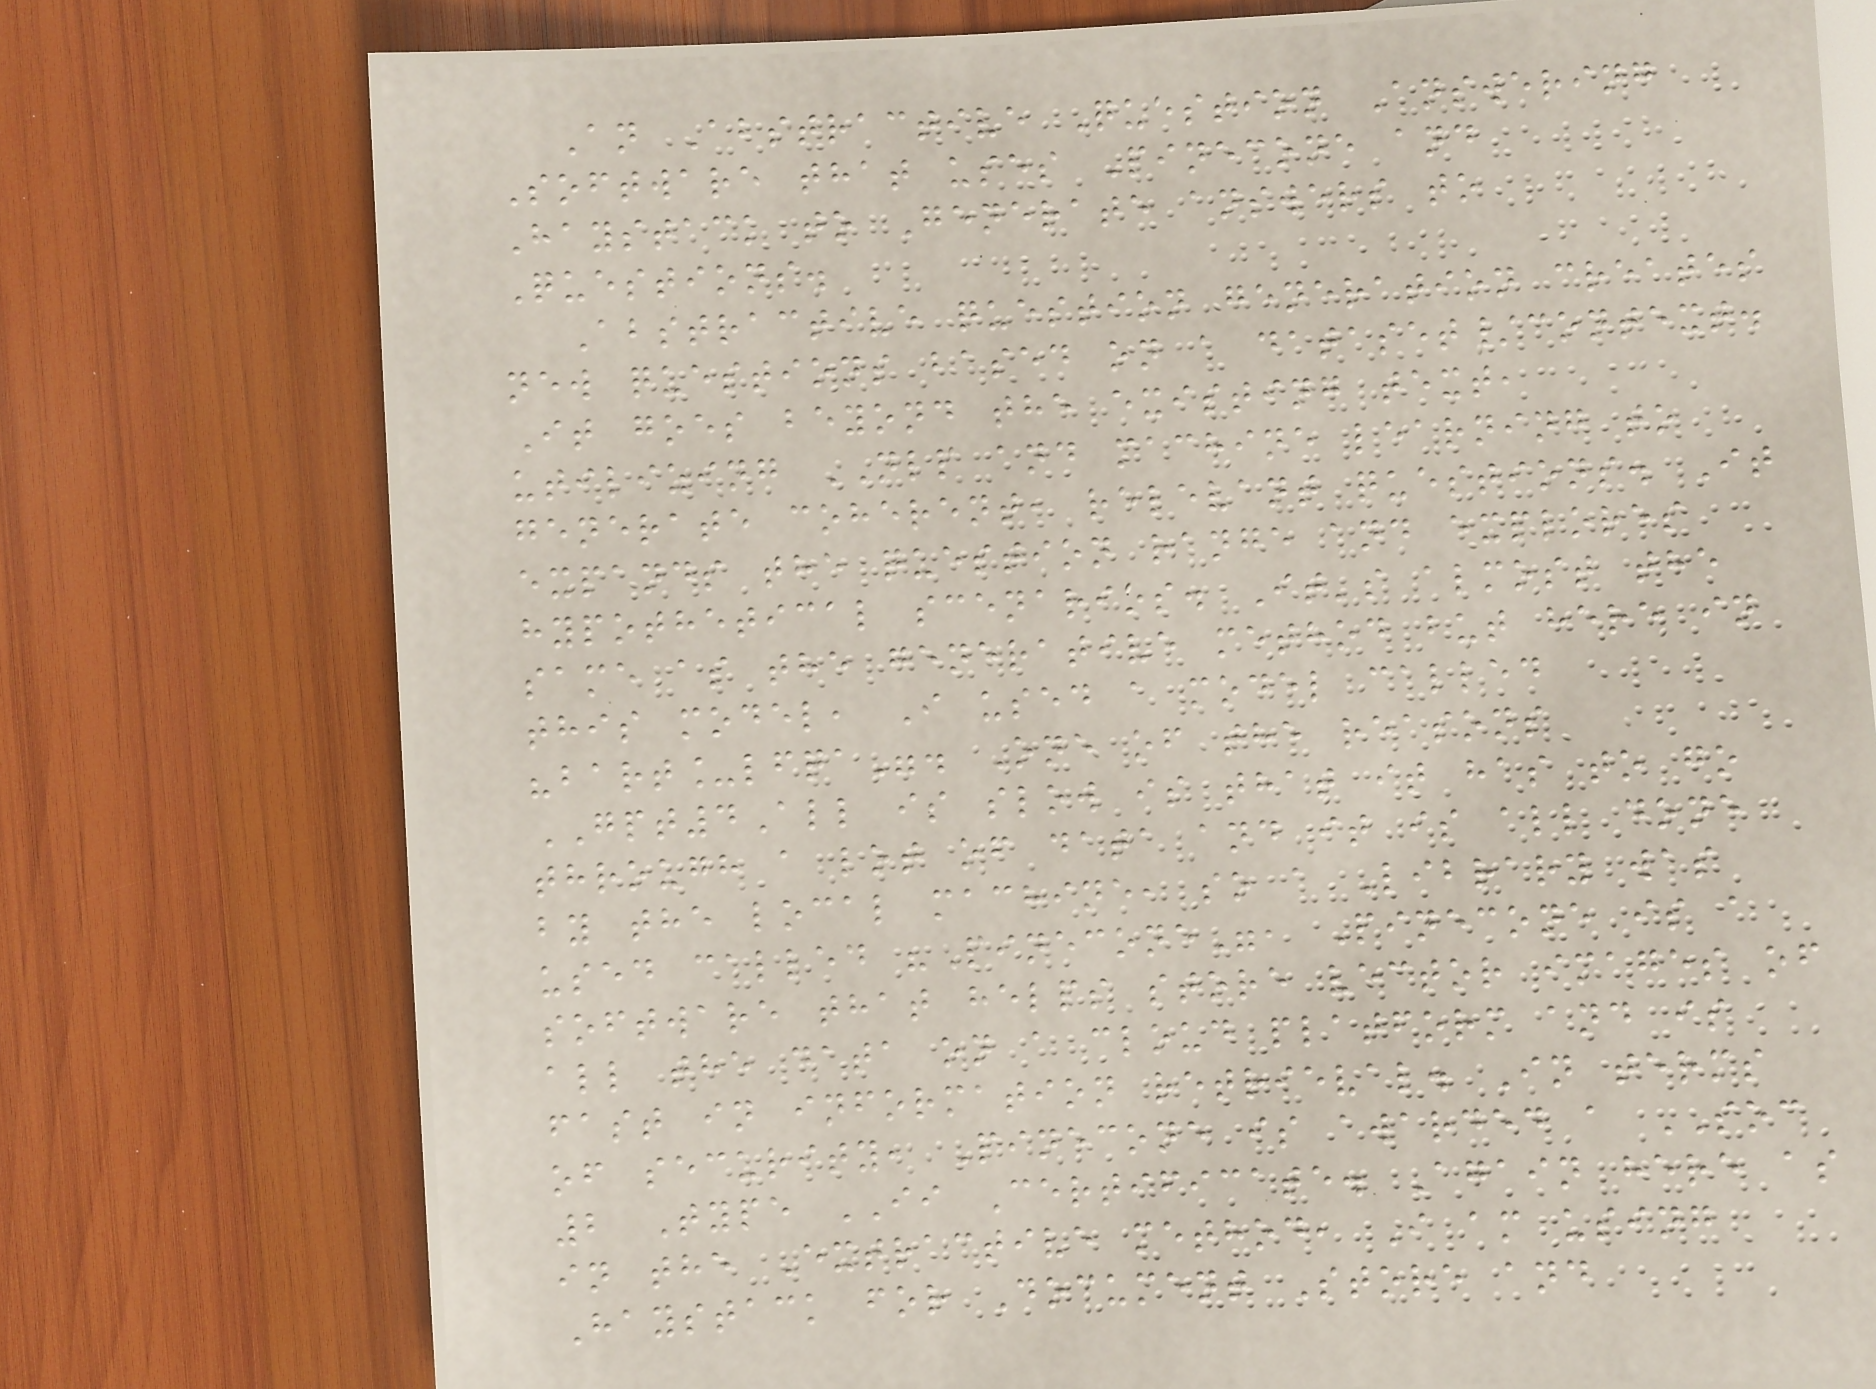An Abstractive Question Answering
Software that uses Pinecone and
Haystack to Generate answers to
Questions.
Abstractive question generation creates
new questions based on a dataset/context.
It goes beyond the existing text,
utilizing NLP and machine learning to
generate coherent, relevant questions. It
expands the question range and explores
hypothetical scenarios. It's almost the
same as the generative method but here in
this model, I used a model called
"bart_lfqa". One of the reasons
GPT4All is slow is that it has to go
through a lot of data and it is all done
by the local machine, so a Library was
used called "Pinecone", Pinecone is a
software that helps store vector images of
all the data on a cloud platform and is
fast in information retrieval. In terms
of security, Pinecone is awarded a SOC
2 Type II Certificate. Again here as
in the Extractive method, I am using
Haystack for Document Store and
